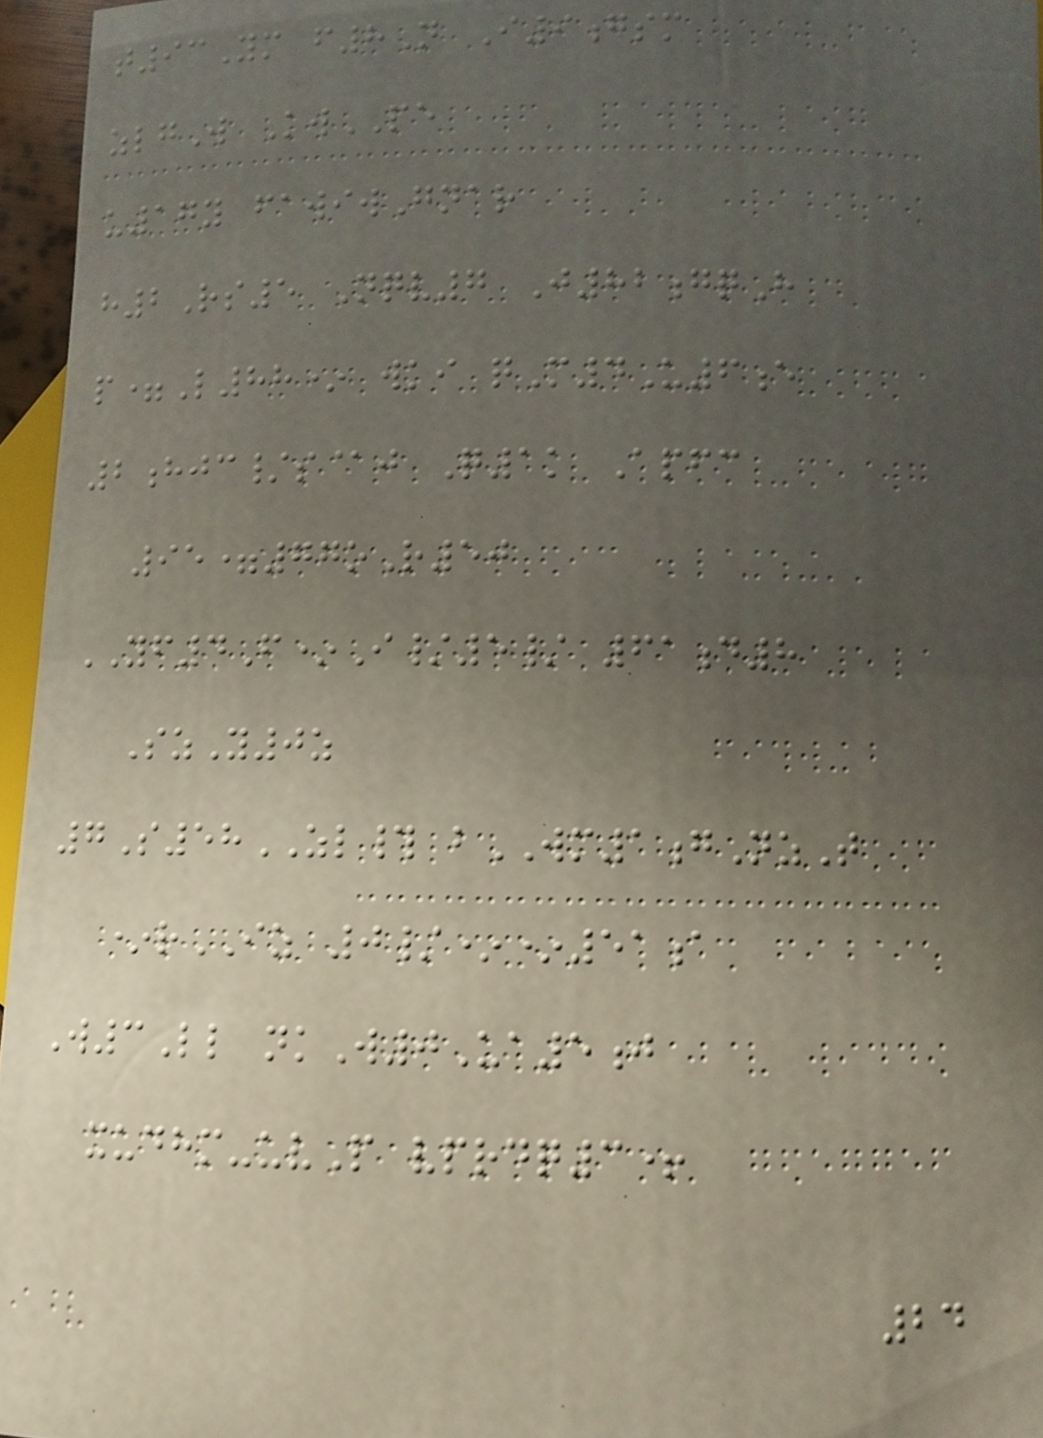t93Ym f8N I9gsm
zlgW KwPE
u17y fawiwGnar
h2Rs5 Nqv7 J82gqH
p=L88* wki qM4U6e
2hjc/s@j Q1k Apfc
95=77oR50
YF4F*I/5/ 61d8
SzY0z
7S58ZL# bWM1gNzT
*rIZ 0/**51a
W3Ll nkW0Ua5j
xudhm-uvP vprdq3+
24
